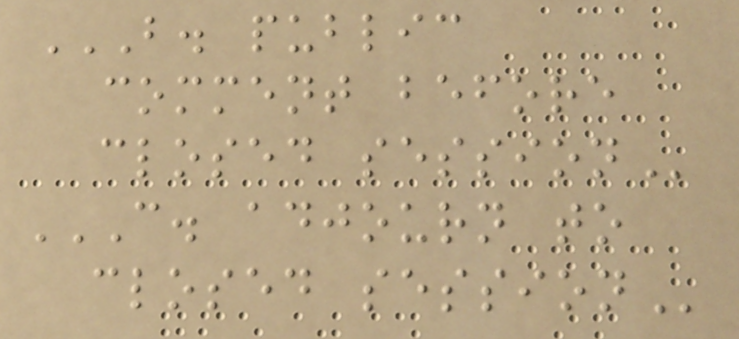B. PUBLIC
COMMENT BEFORE
CLOSED SESSION
C. ADJOURN TO
CLOSED SESSION
